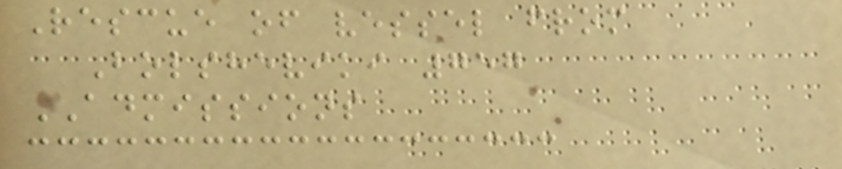Rescue of vessel from
Bolsheviki 757
ADMISSIONS
